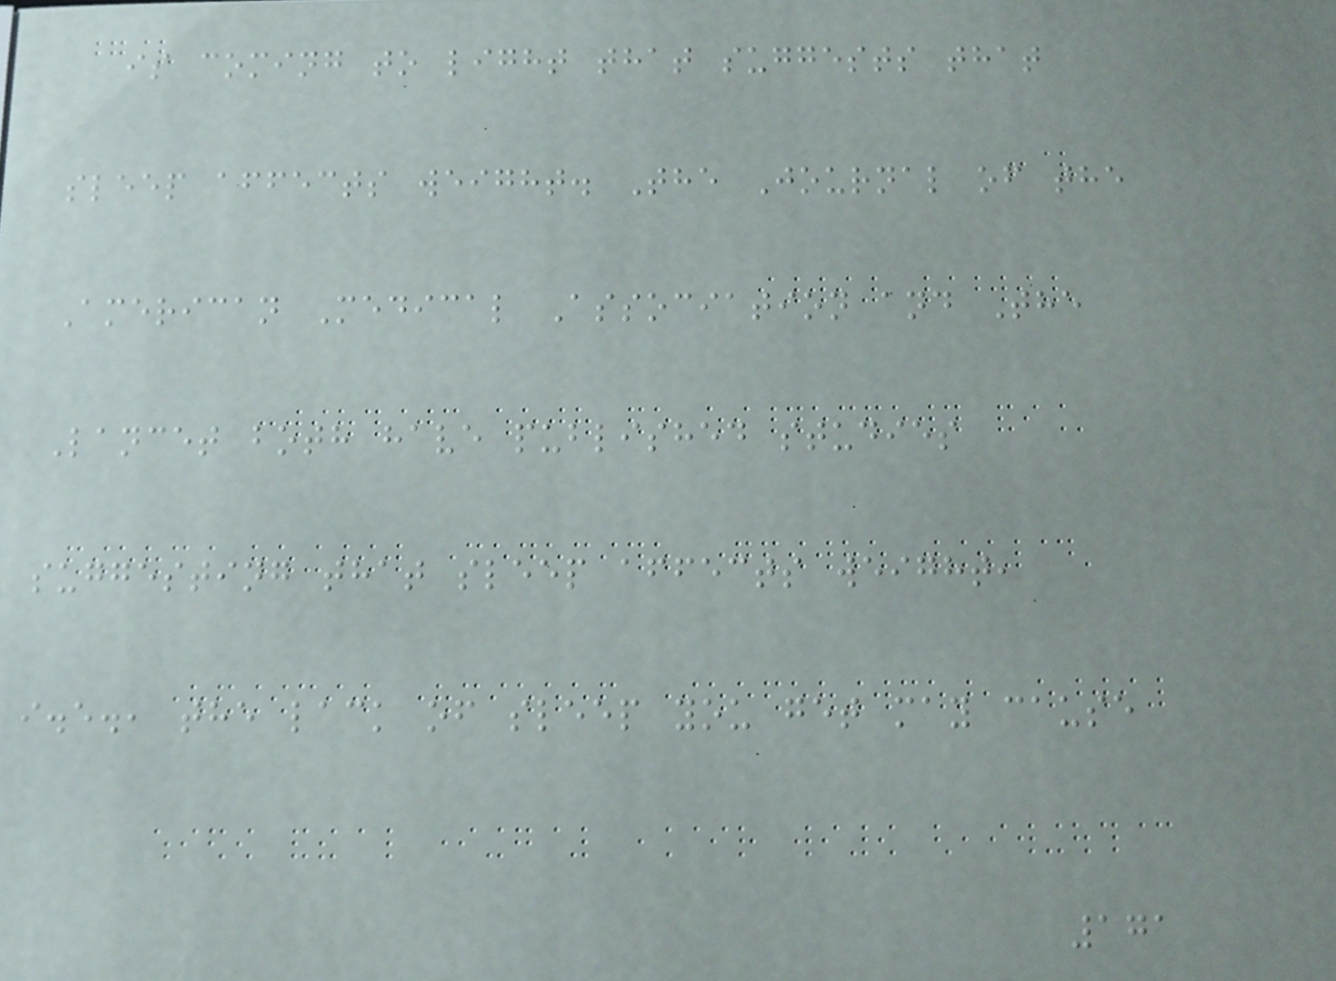is coming to light that suggests that
sleep affects weight. The Journal of the
American Medical Association and The
Lancet both have published studies
suggesting that sleep affects weight,
i.e., the lack of sleep you get may cause
171
